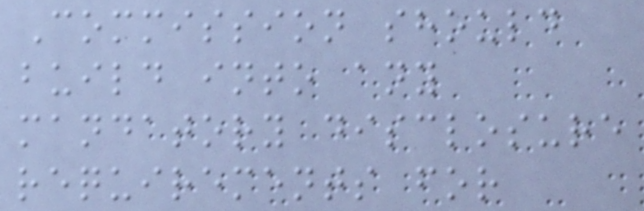Commission should
build into any
mandatory disclosure
requirements for
